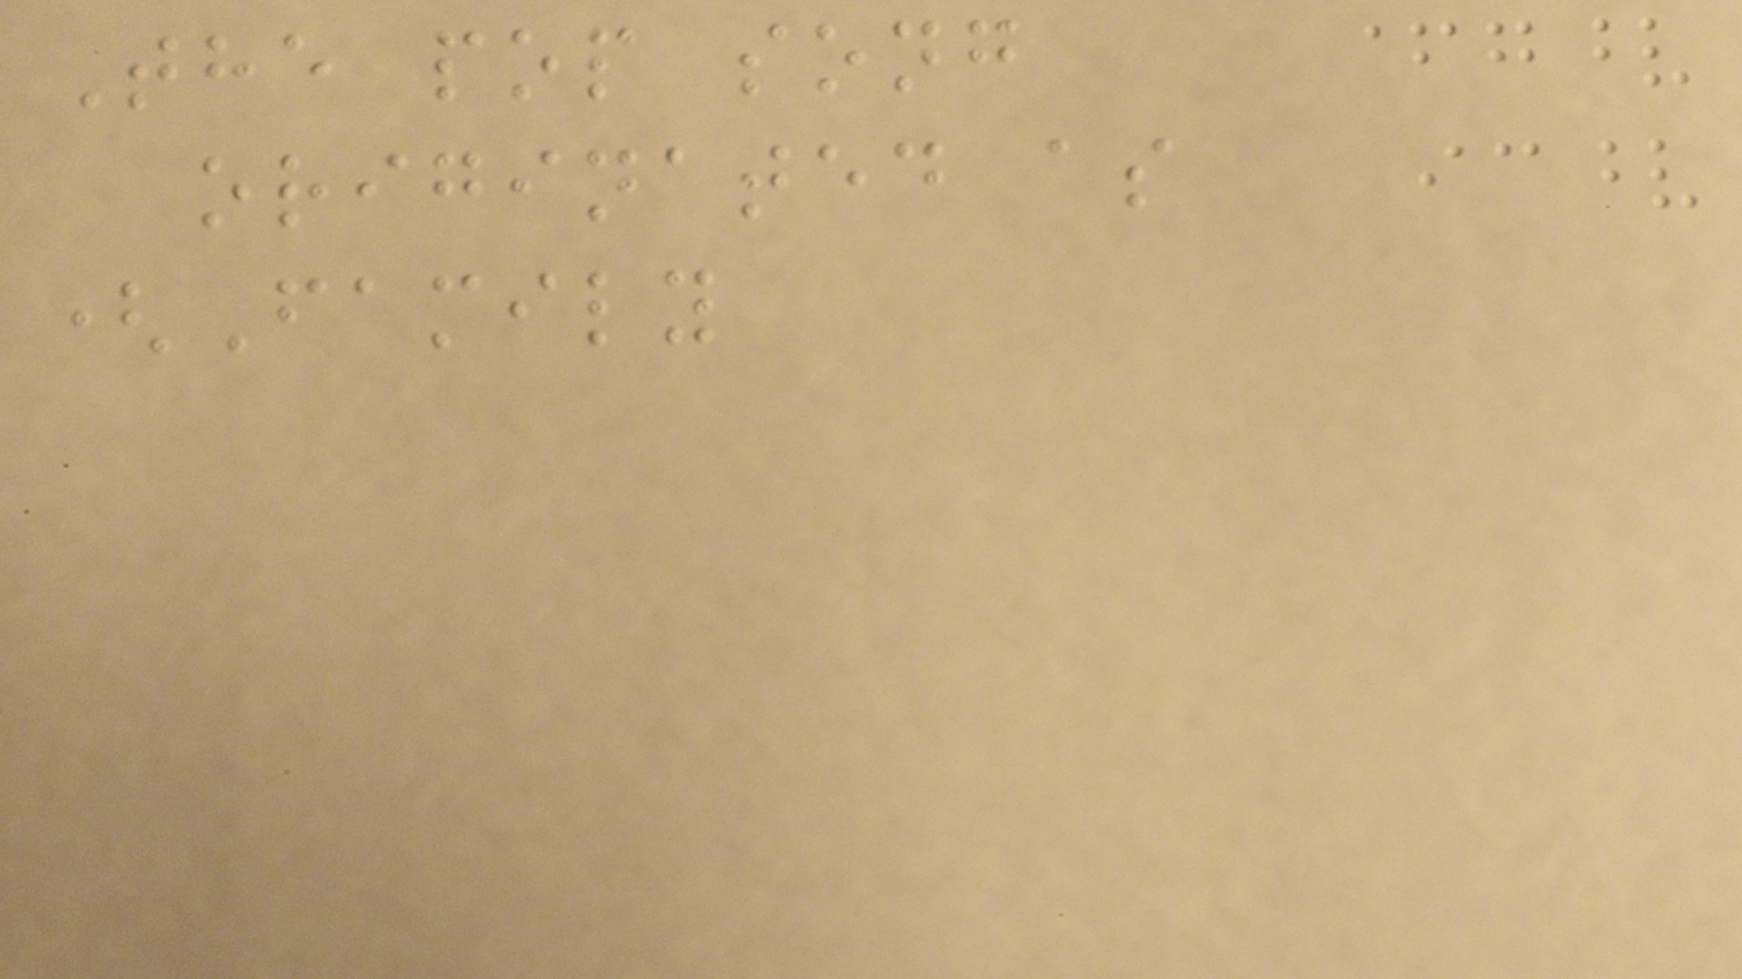The pop song
originated as
(Family
